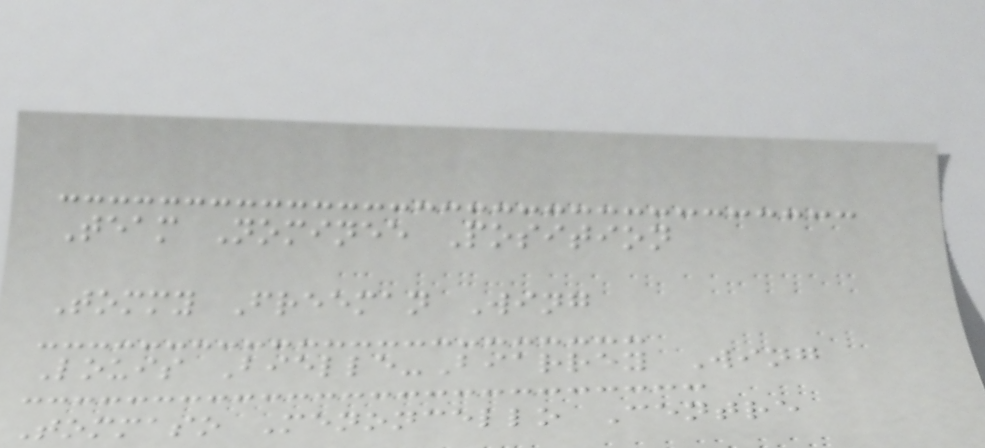Team Nominee Position
Tommy Freeman Wing
Louis Bielle-Biarrey Wing
Tommaso Menoncello Centre
